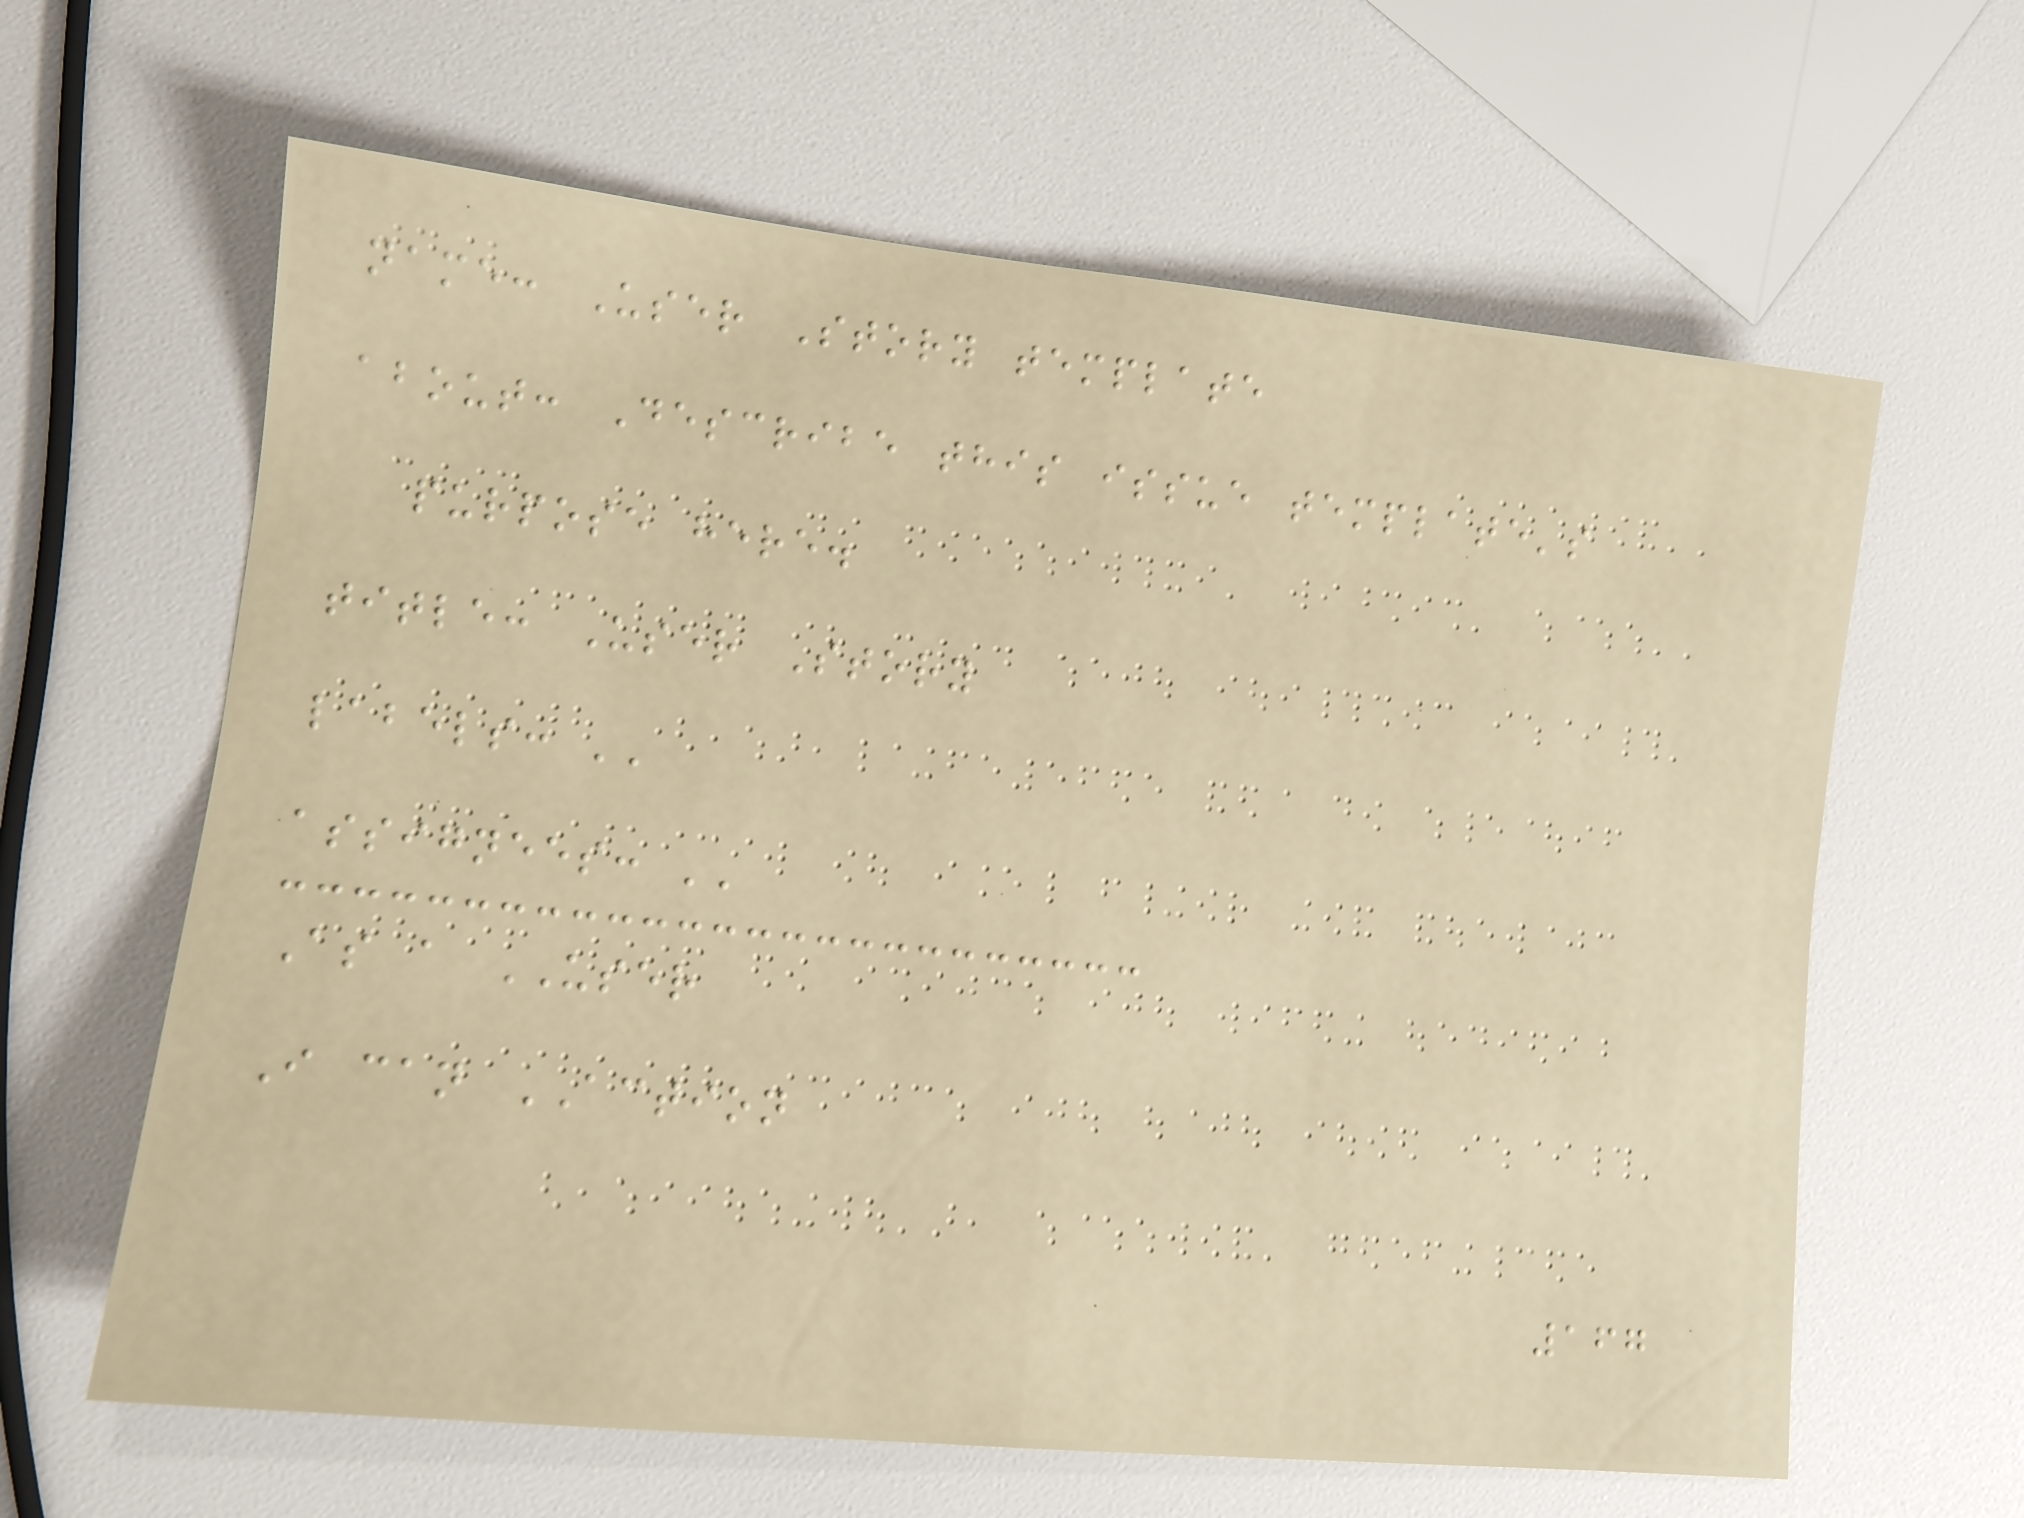name: User Story template
about: Describe this issue template's
purpose here.
title: User Story
labels: ''
assignees: ''
As a USER
I can ACTION
167
